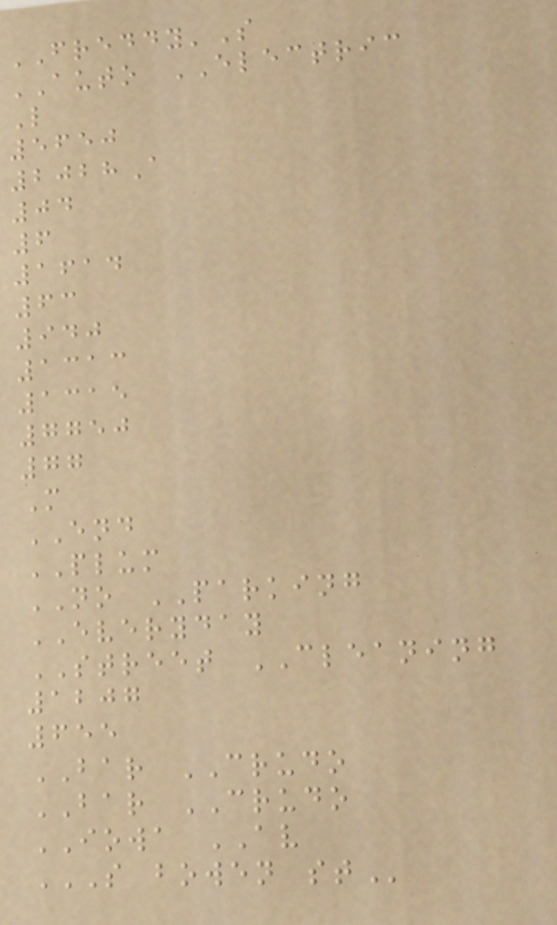FREDDY'S
AUTO ELECTRIC
L
5650
2028A
04
6
1614
63
940
1313
1315
7750
77
M
END
PLUM
NO PARKING
EVERYDAY
STREET CLEANING
1207
655
BAR CRUDO
BAR CRUDO
IOWA AV
S BOWEN ST
